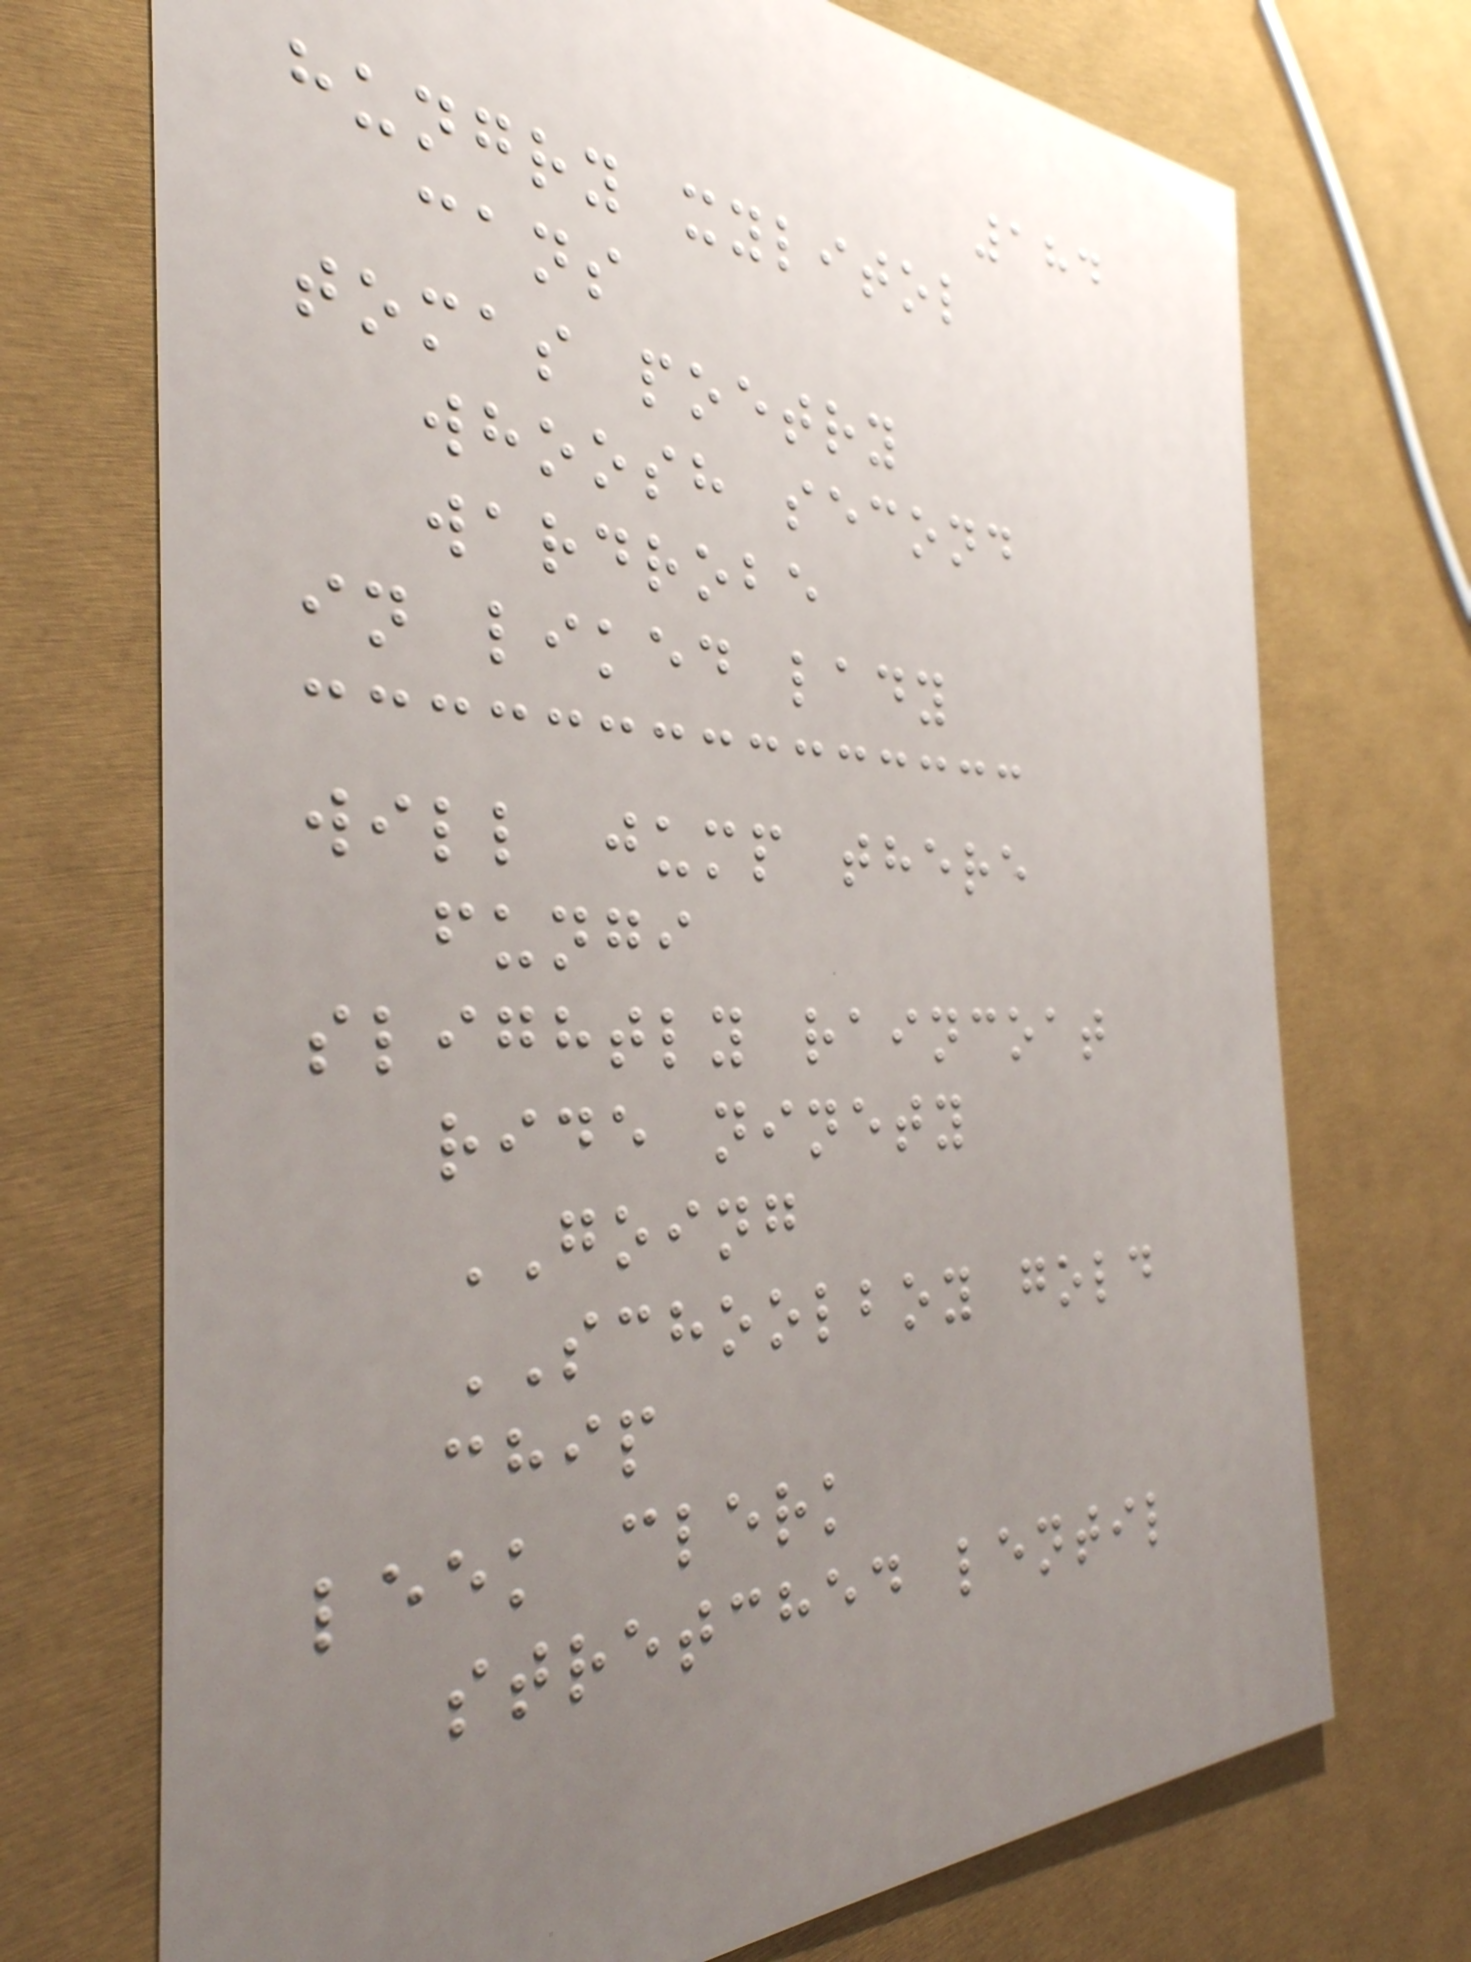184
hungry xylitol
cans
tomas poetry
whoosh second
wardrobe
in liked lady
will jump there
fungi
slightly raincoat
ride ninety
GOING
SCHOOLBOY gold
chip
leek clerk
stretched lentil
